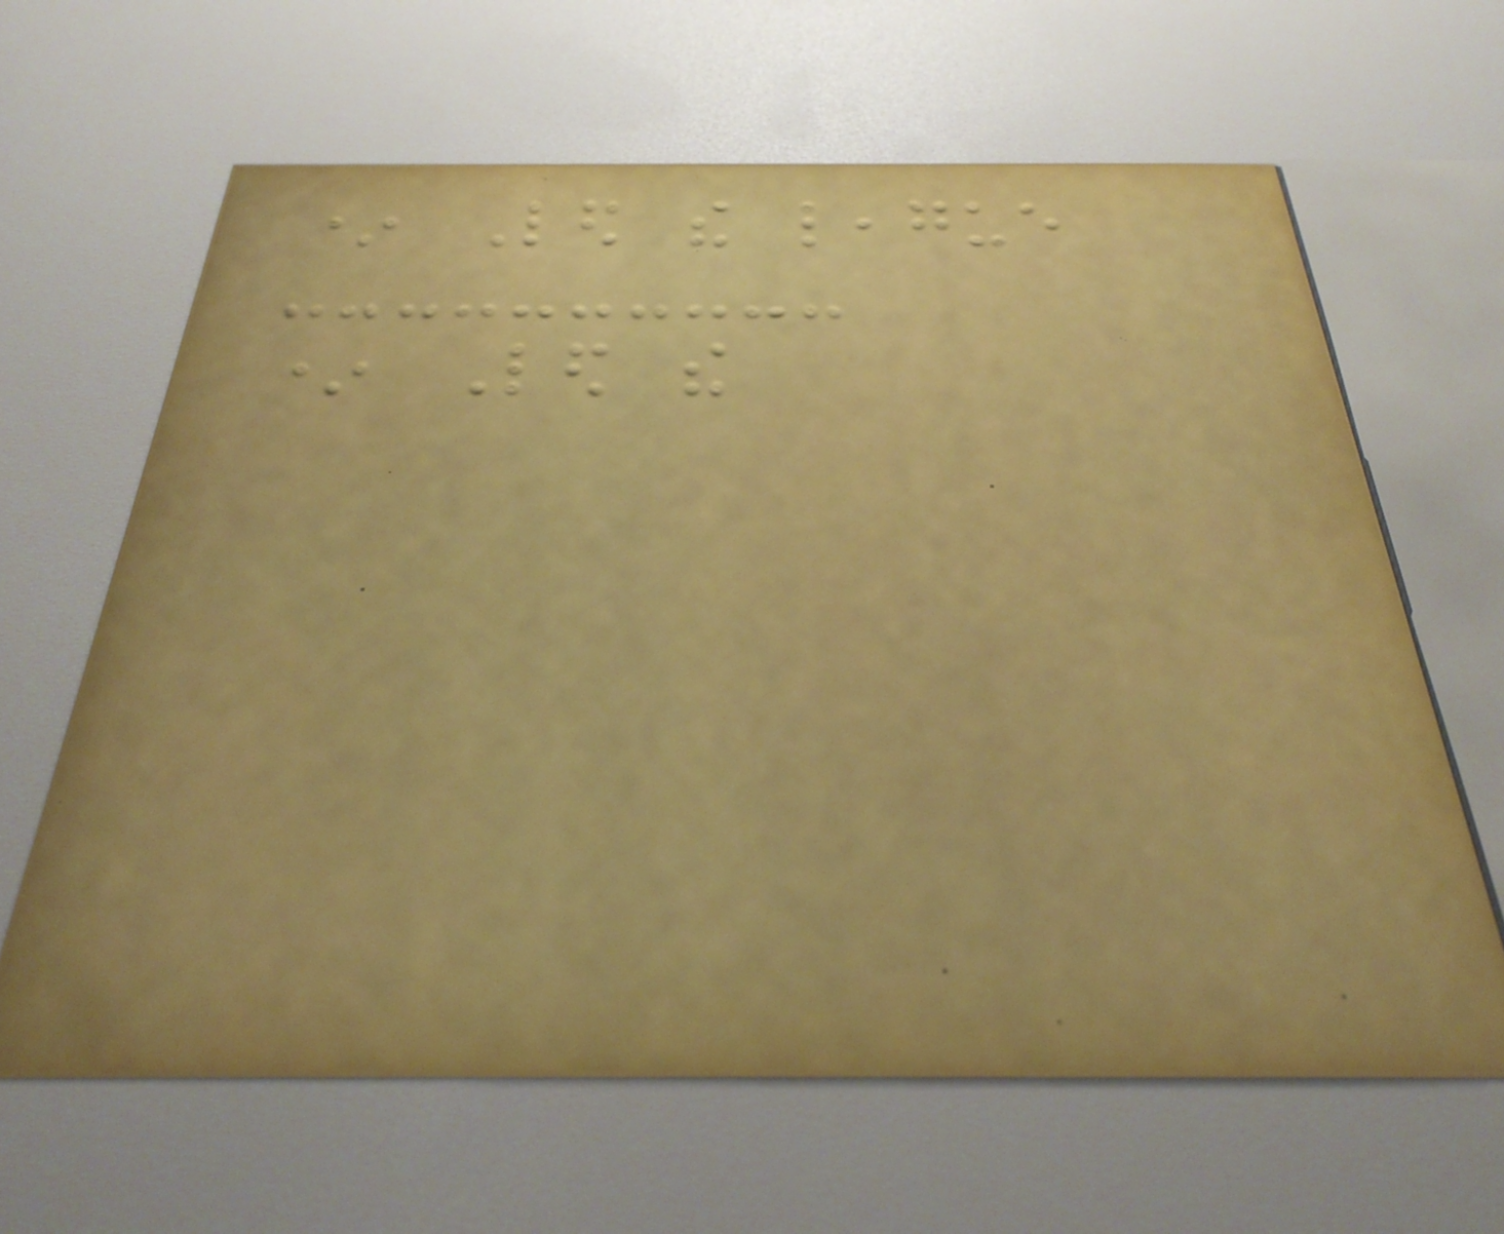* Led the league
* Led the
